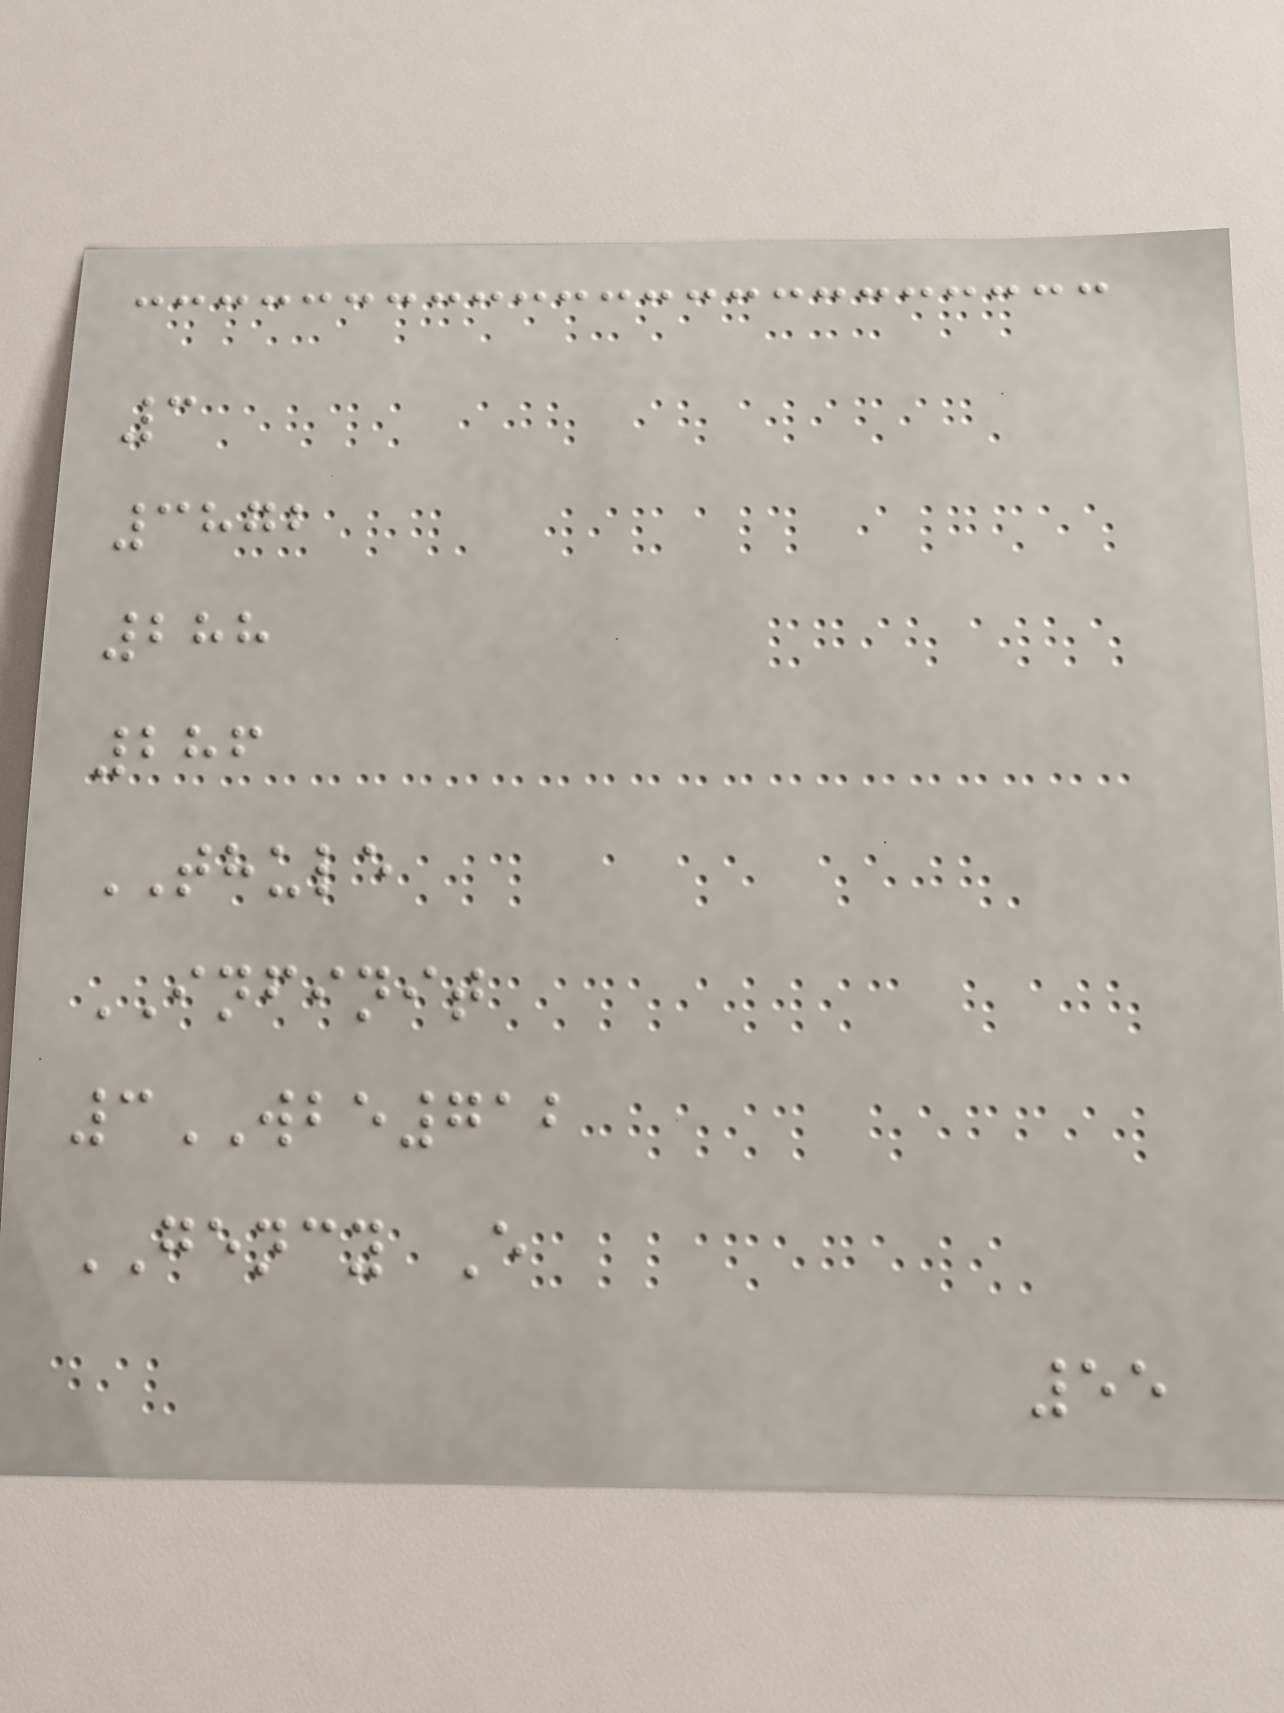3
3872
288
286
THULE
INFINIT
3WBE712
GENCY E
55
